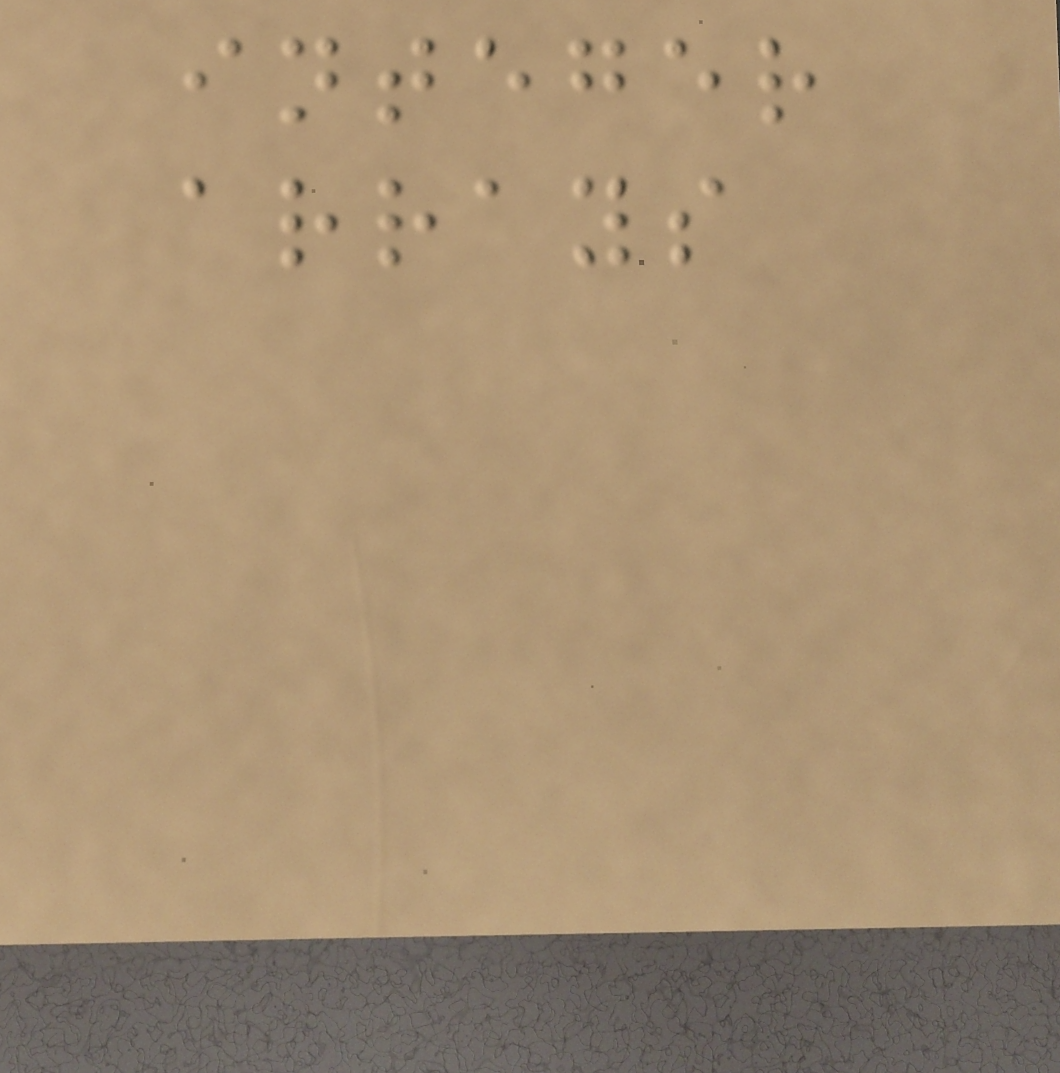integer
arrays
